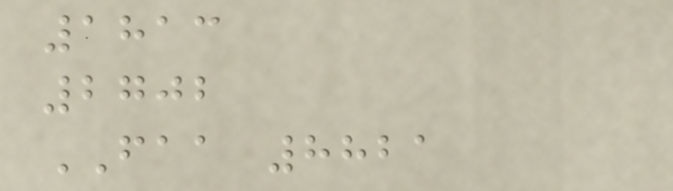1813
2702
FAA 8821
